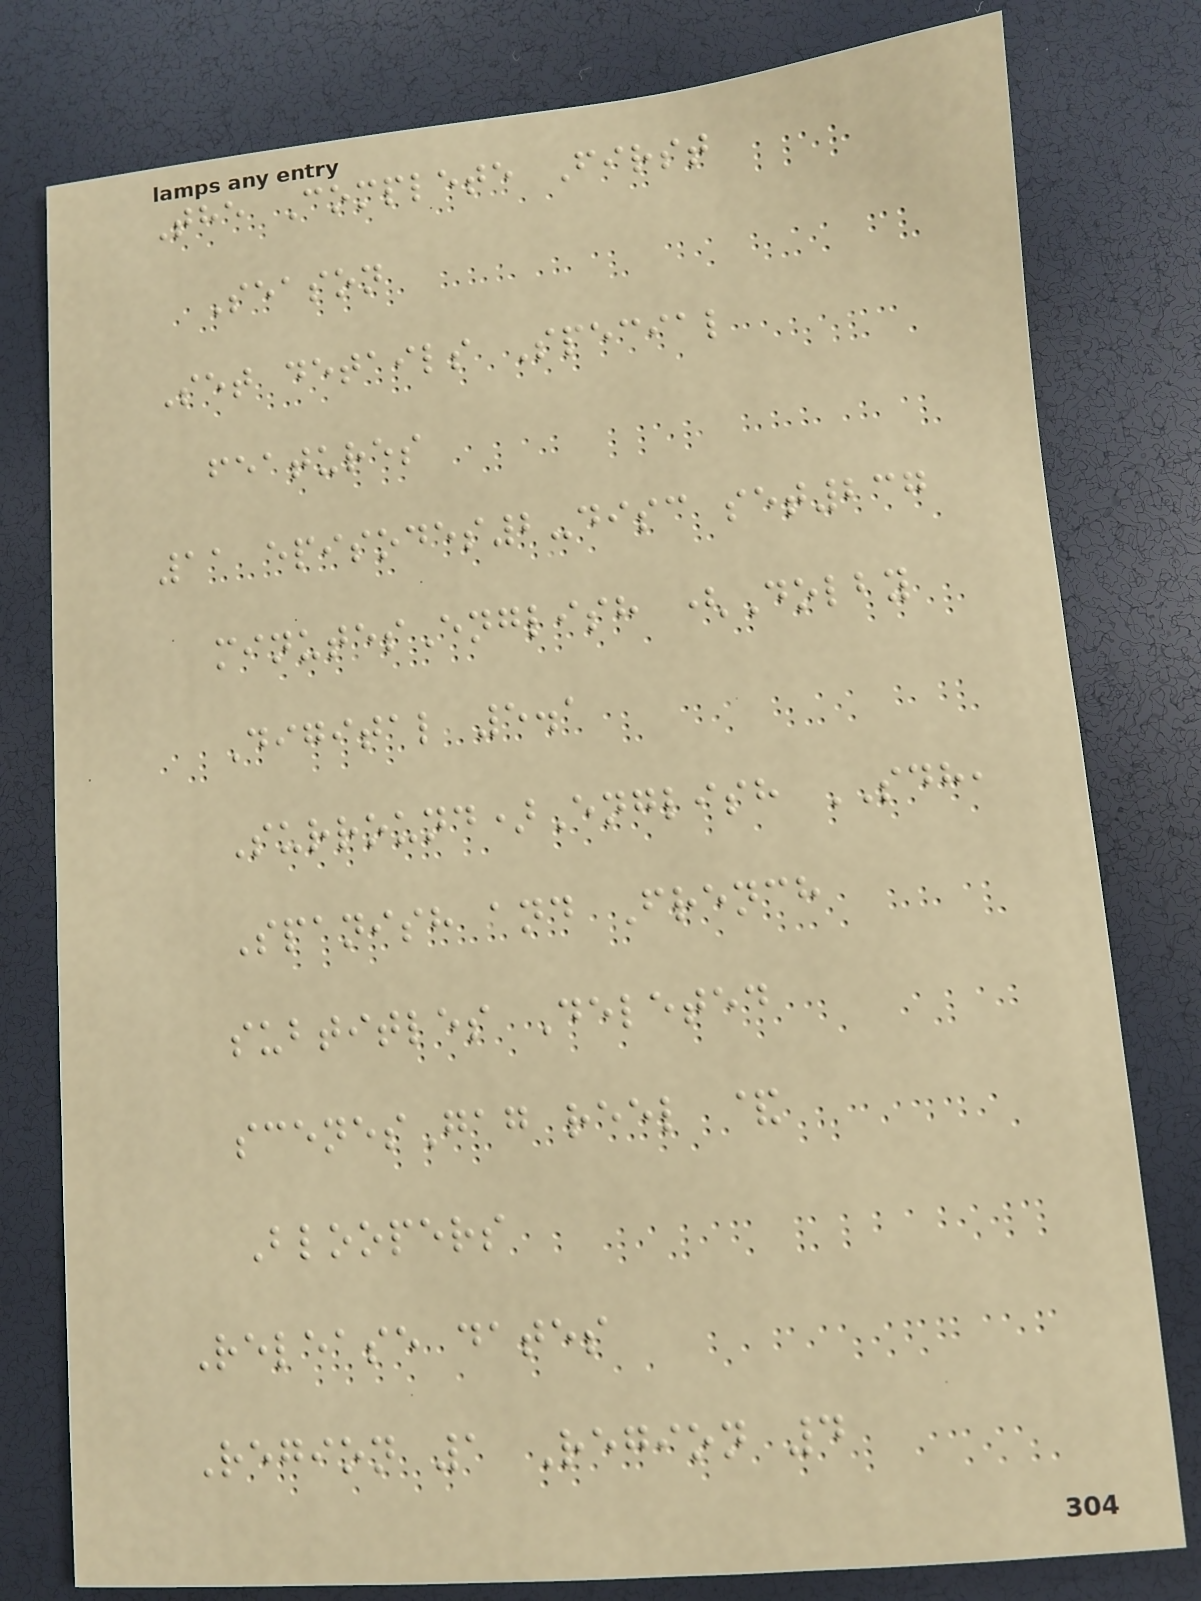The Complete First
Season
Set details Special
features
11 episodes2-disc set237
minutesEnglish (Dolby
Digital 5.1
Surround)English SDH,
Spanish and French
subtitles Deleted
scenesGag reel &
Bloopers
Release dates
Region 1 Region 4
